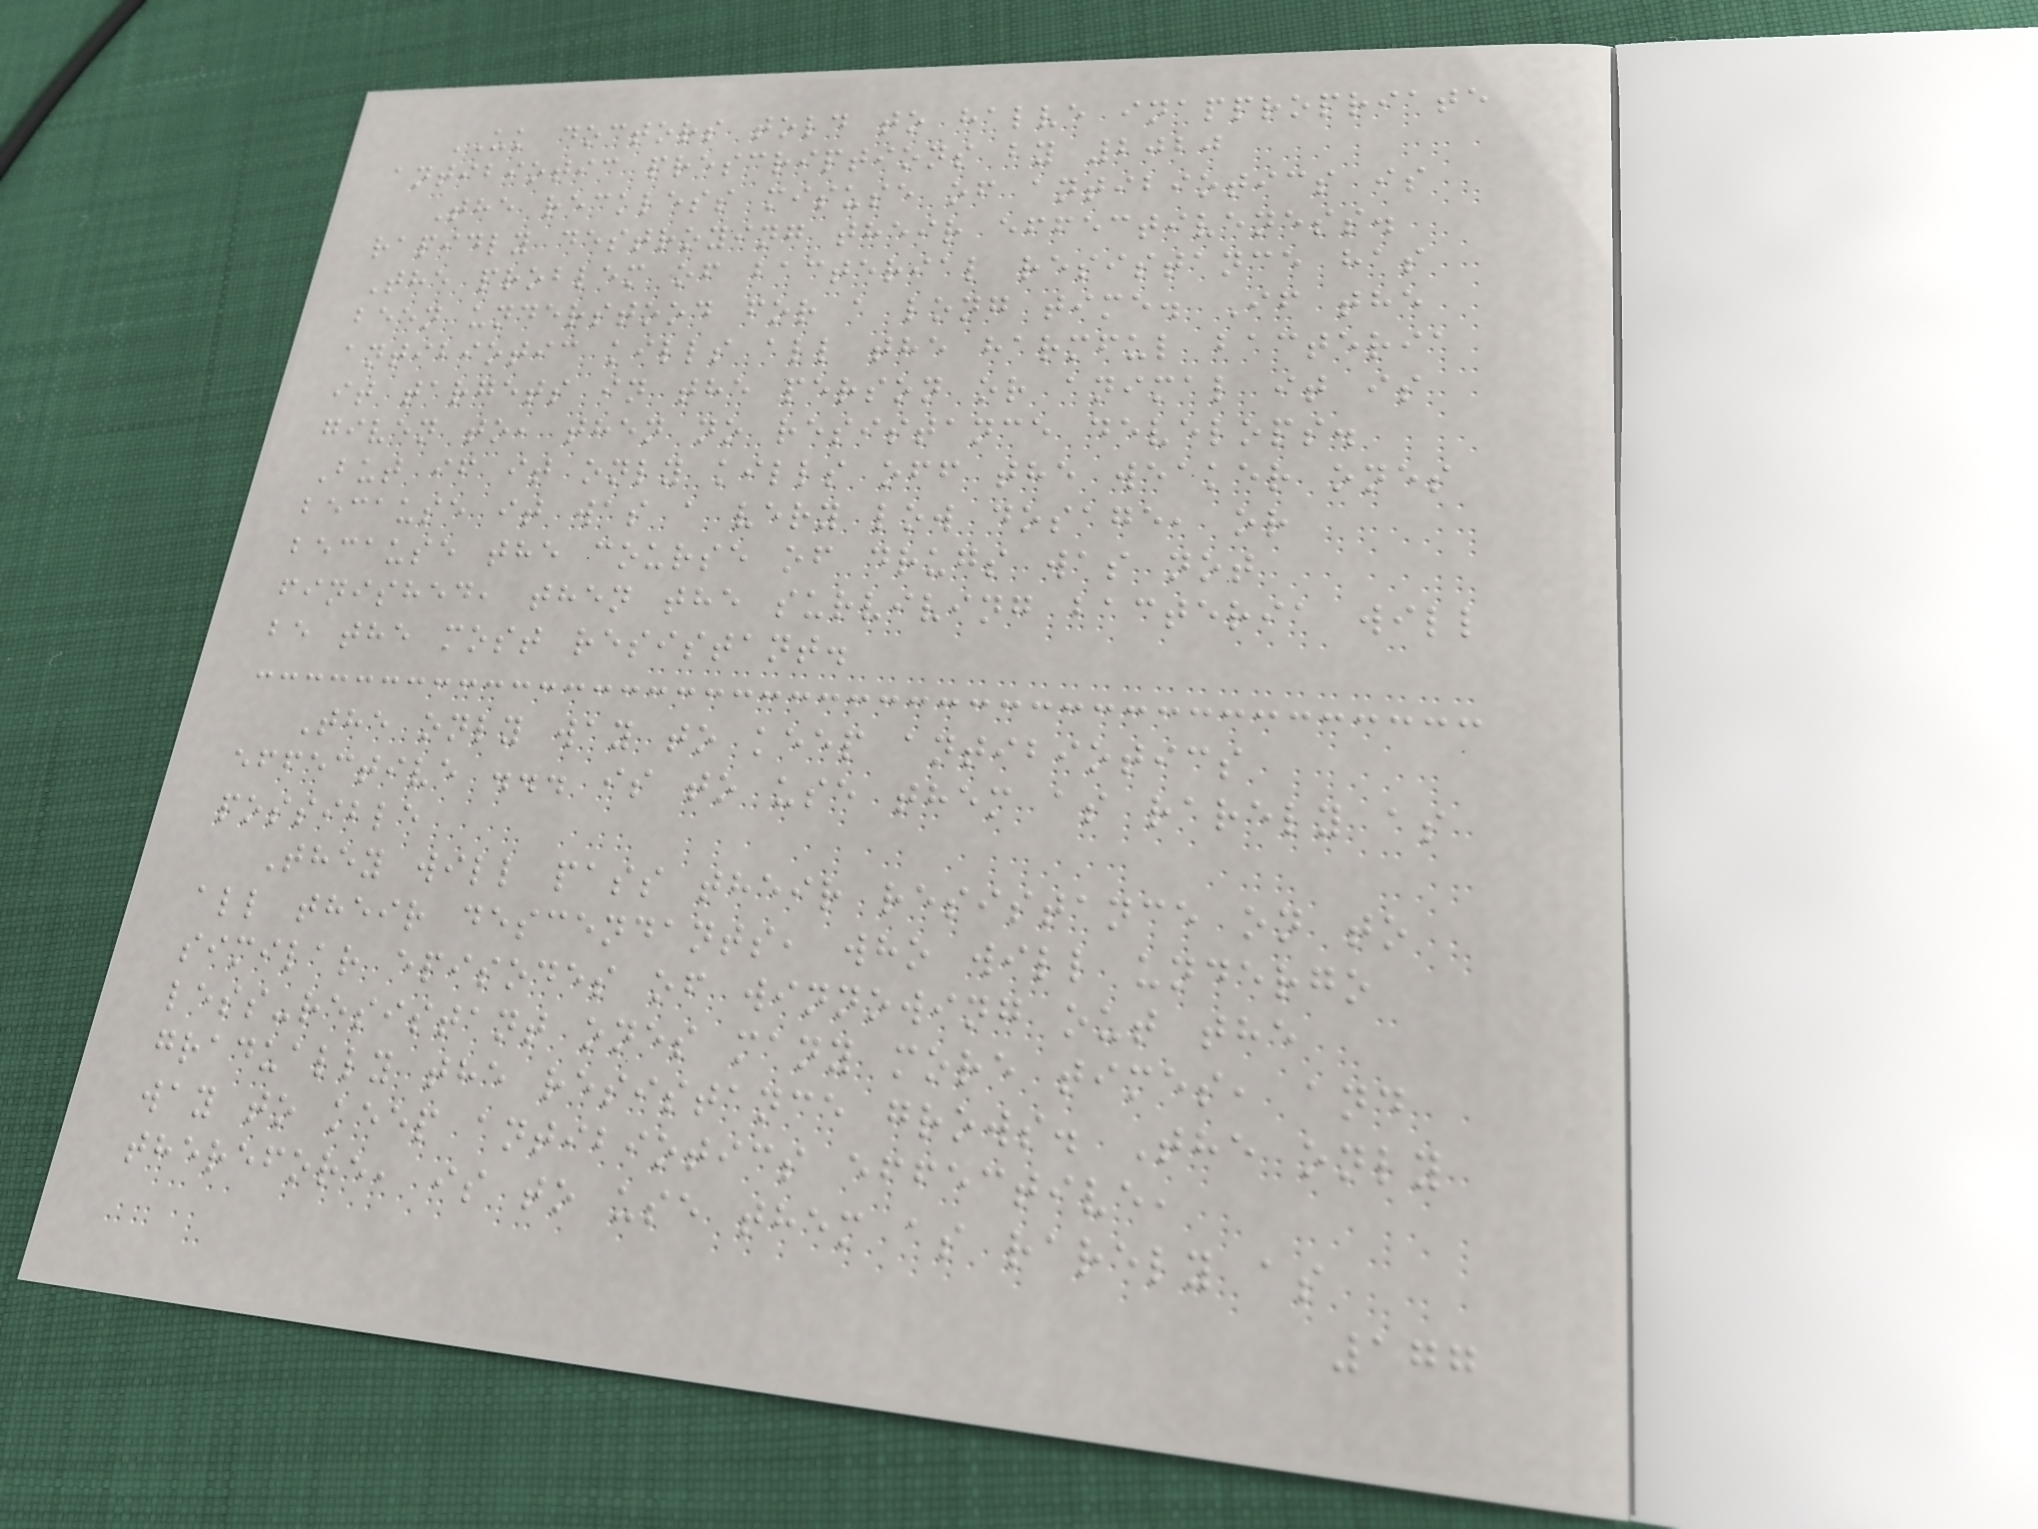UK doctors told to halve inappropriate
antibiotic prescriptions by 2020
The reckless misuse of antibiotics is
rapidly destroying their effectiveness.
The problem of bacterial resistance has
been understood for a long time. If the
antibiotic kills all the harmful bacteria
it targets in the person or animal it is
given to, then no resistance develops.
But if it only kills off the weaker ones
because it was a very low dosage, or
because the course of drugs was not
finished, then the surviving bacteria will
be the most resistant.
The only way to keep antibiotics
effective ... is to use them as rarely as
possible
They will pass their resistance on to
all their descendants, who will undergo
similar episodes of winnowing out the
less-resistant ones many more times, and
gradually the resistance grows. The only
way to keep antibiotics effective,
therefore, is to use them as rarely as
177
